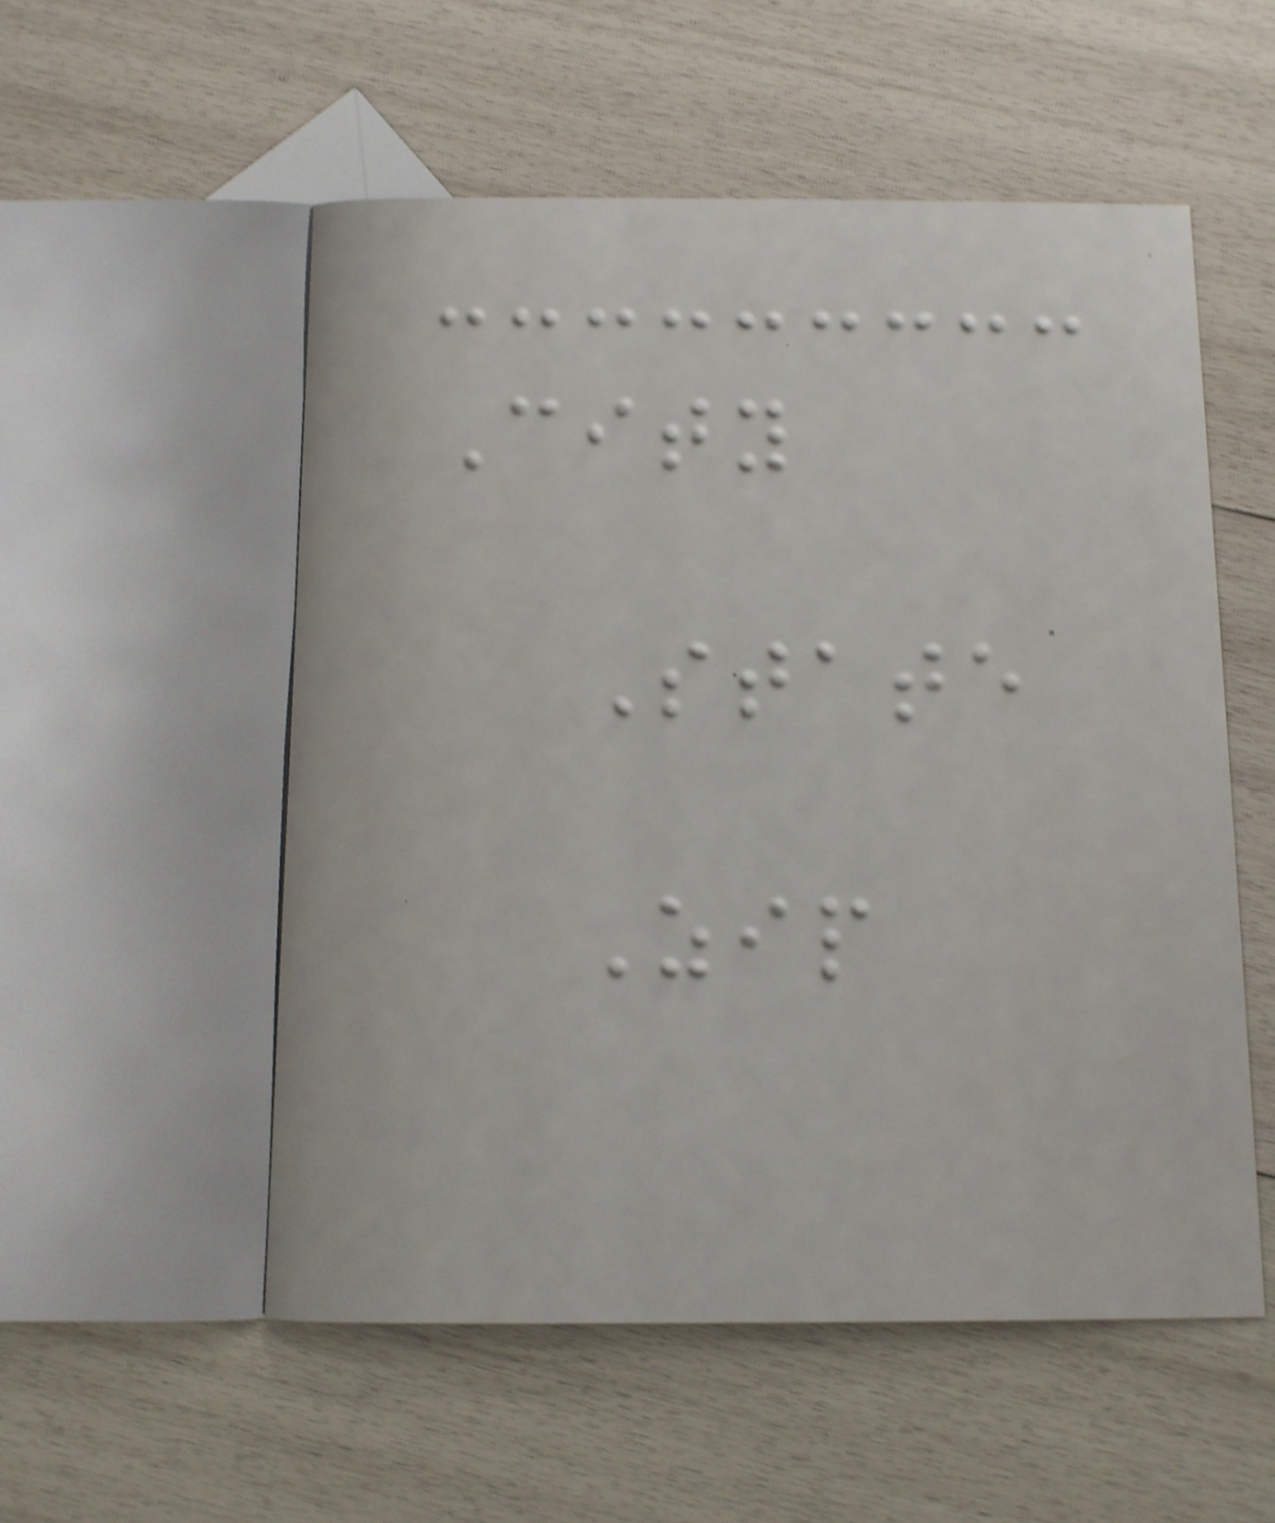City
State
Zip
